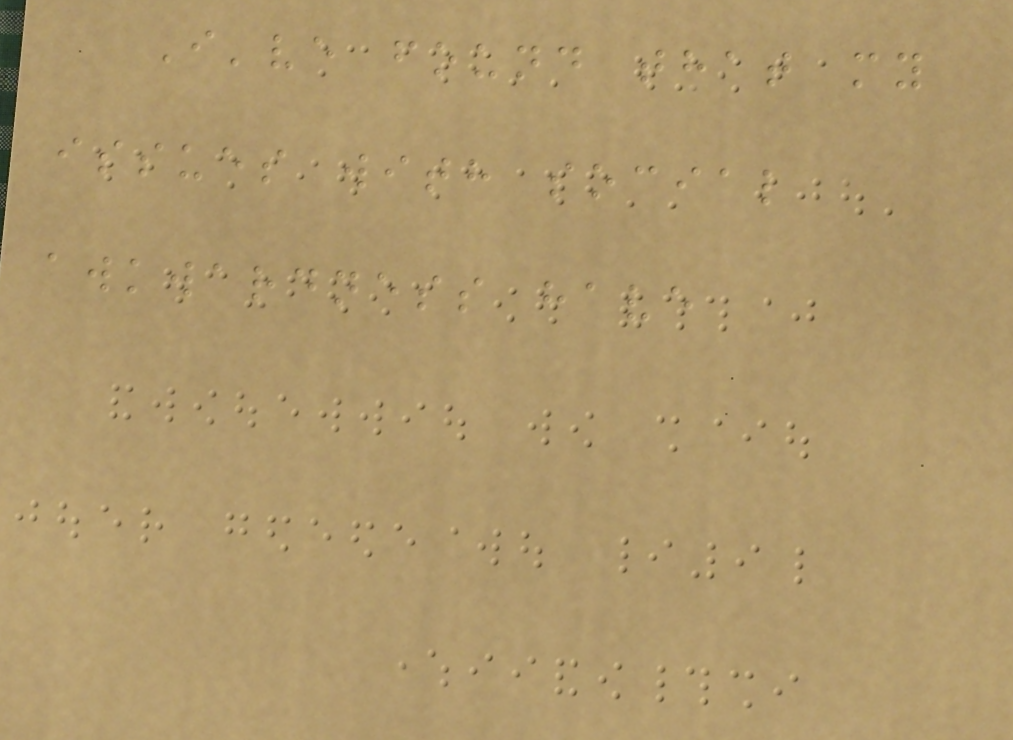I've found that my
issues with social
awkwardness have
